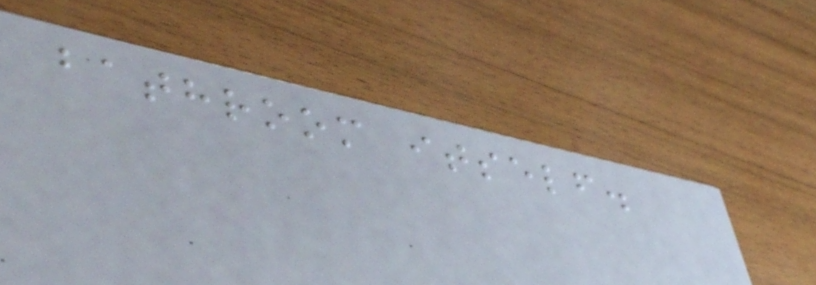bathroom itself.
